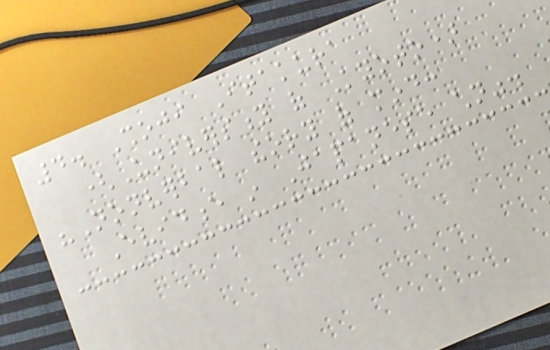4. Shoji Itakura
(University of Kyoto)
"Nonverbal theory of mind:
Evidence in Japanese children".
